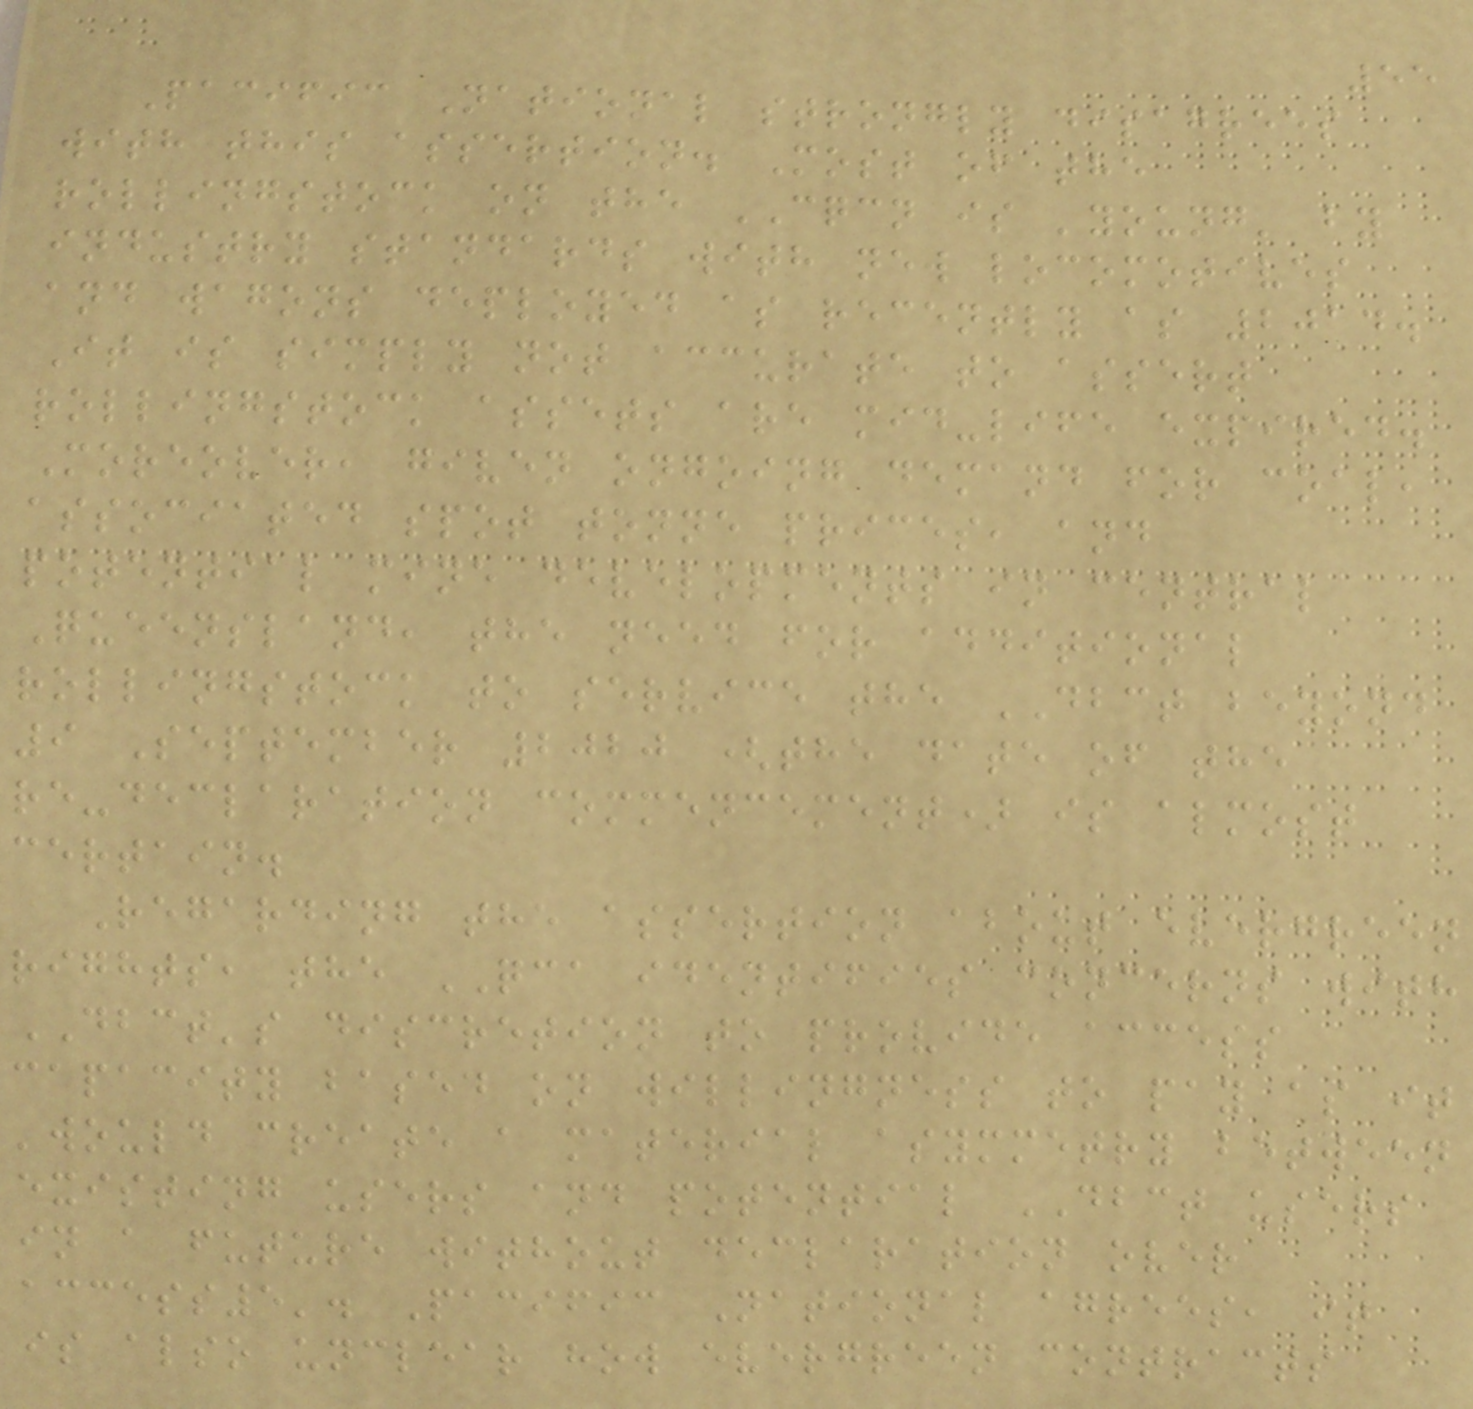55
Pacific National strongly disagrees
with this assertion. Most of the
rollingstock on the CQCN is 'young' by
industry standards with new locomotives
and wagons deployed as recently as 2014.
It is simply not accurate to assert
rollingstock assets are mid-life expired.
Moreover, given ongoing demand for coal,
associated spot tonne prices, and
potential mine developments in central
Queensland, the need for additional
rollingstock to service the DBCT beyond
9 September 2020 (the date of the
re-declaration commencement) is almost
certain.
Regarding the assertion about evergreen
rights, the QCA identifies concerns with
DBCT's discretion to provide access
capacity based on willingness to pay as it
'would create a material asymmetry between
existing users and potential DBCT users
in a future without declaration over
access5'. Pacific National agrees, it
is also unclear how evergreen contracts
